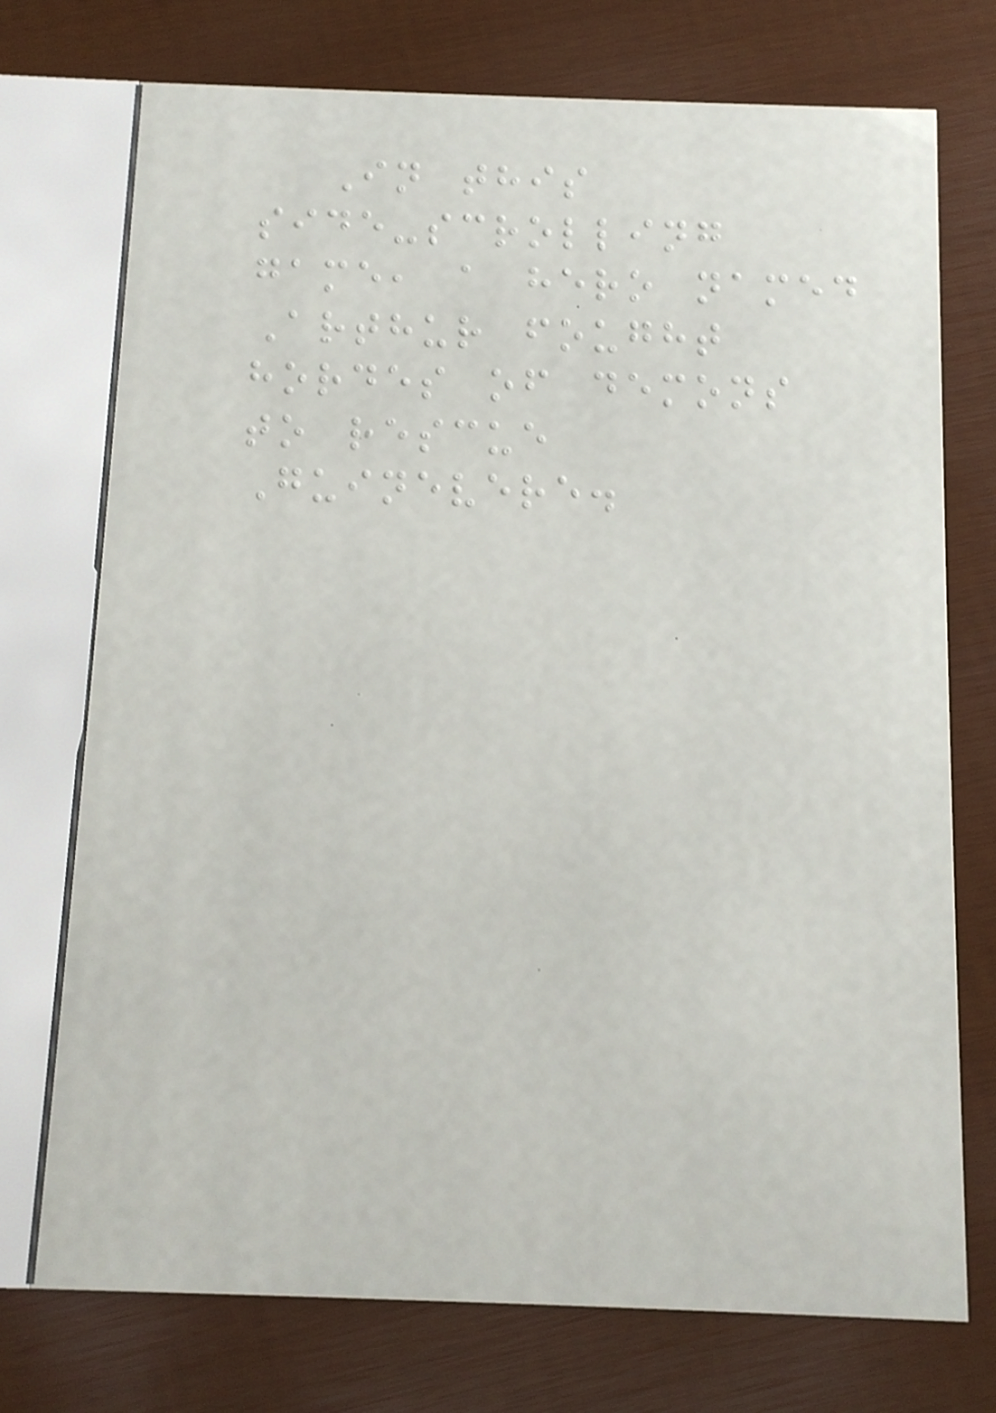In this
side-scrolling
game, a hero named
Arthur fought
hordes of demons
to rescue
Guinevere.
